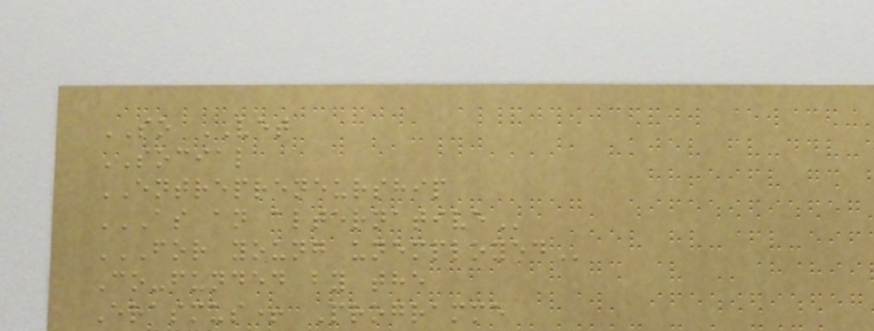SO VET
SOCIAL
ENTREPRENEURSHIP
AS AN ALTERNATIVE
FOR YOUNG UNEMPLOYED
Co-funded by the
Erasmus+ Programme
